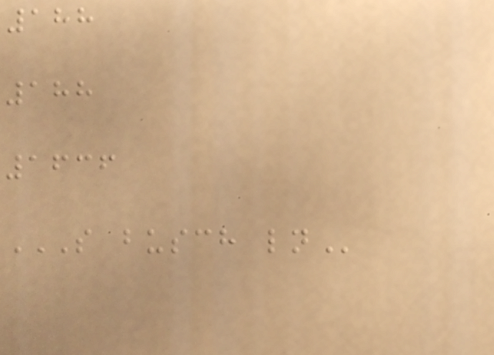188
188
1636
S BUSCH LN
